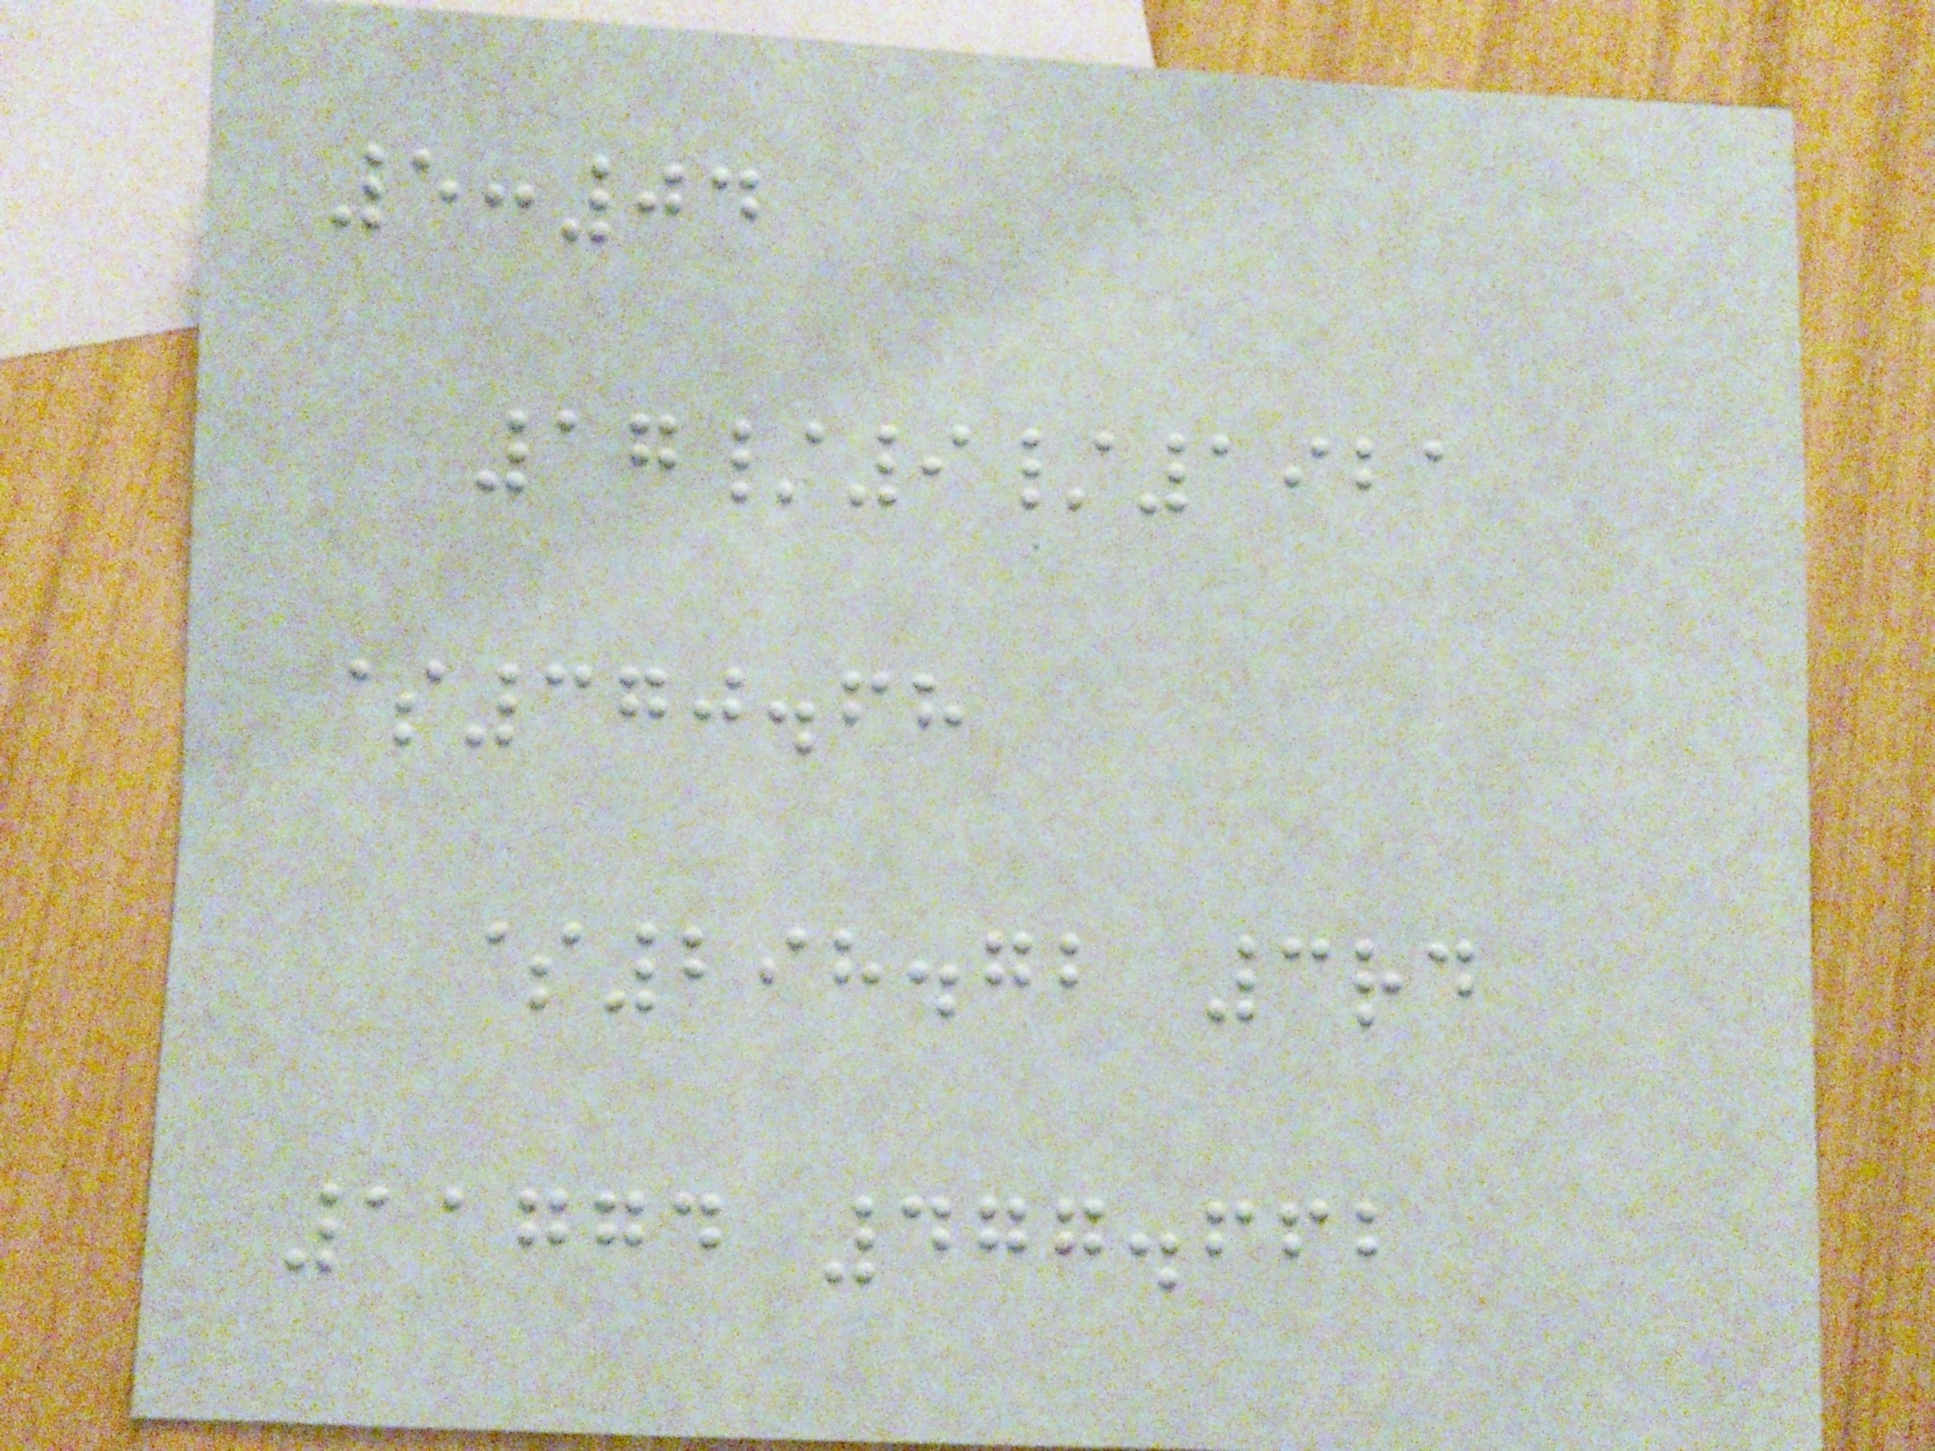5:04
17/9/1921
$370.68
$298.72 3rd
11774 477.662
